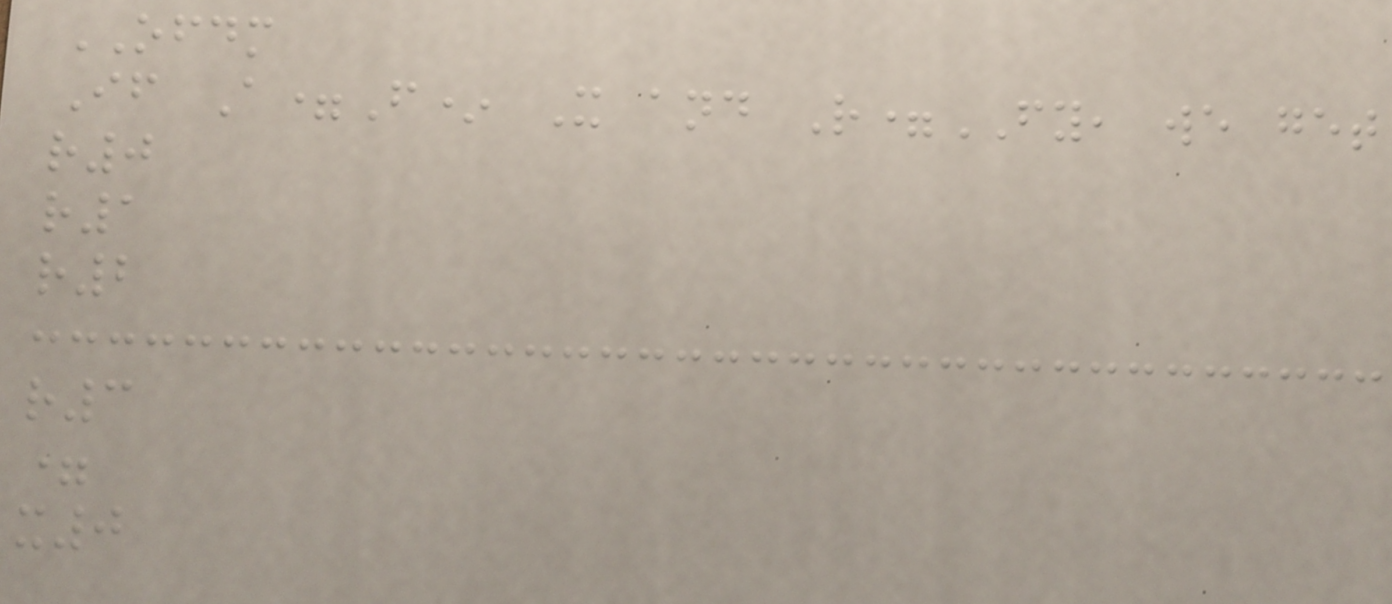OFDM
If A=F* X and R=FY, we get
r0
r1
r2
r3
=
x0
